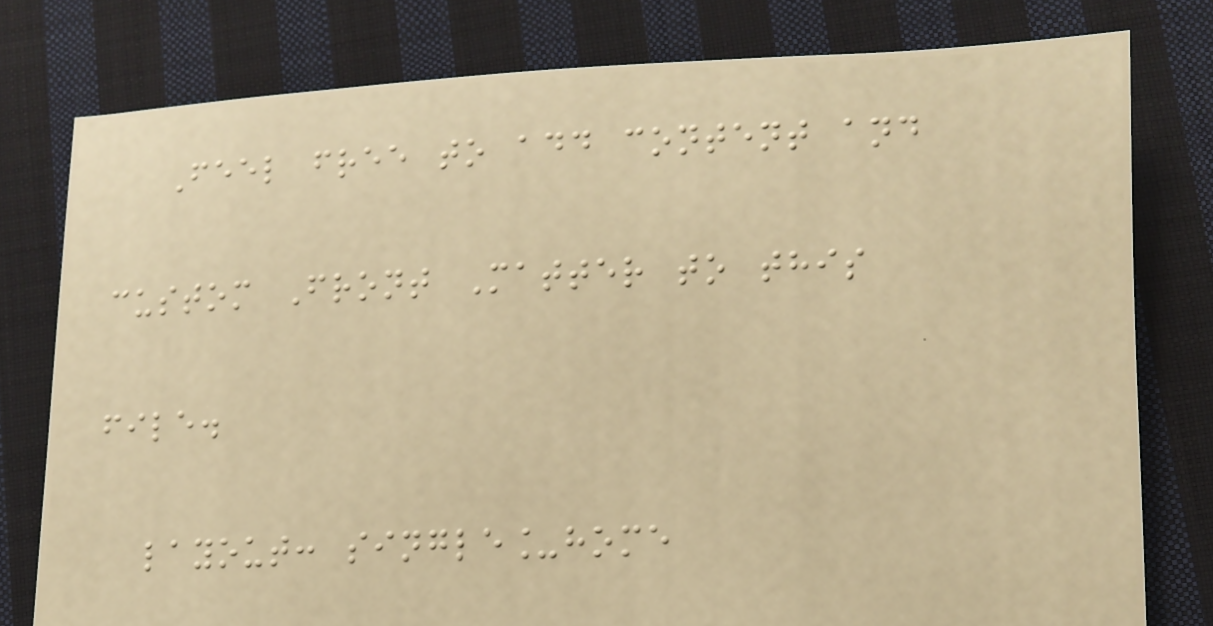Feel free to add content and
custom Front Matter to this
file.
layout: single_home
